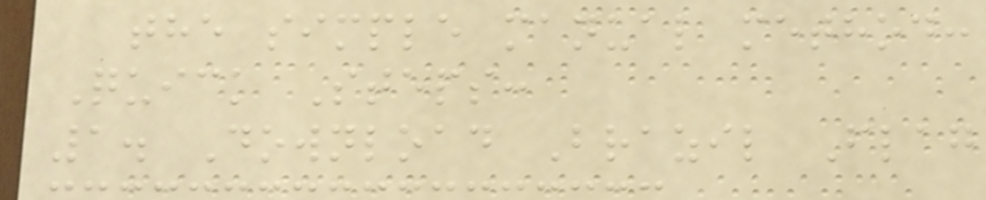the simple manual method:
Quick Steps:
1. Download Brazil Flag
